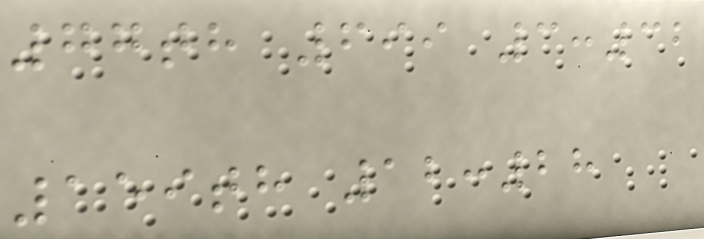77th 699 3:32
159th 12:28
